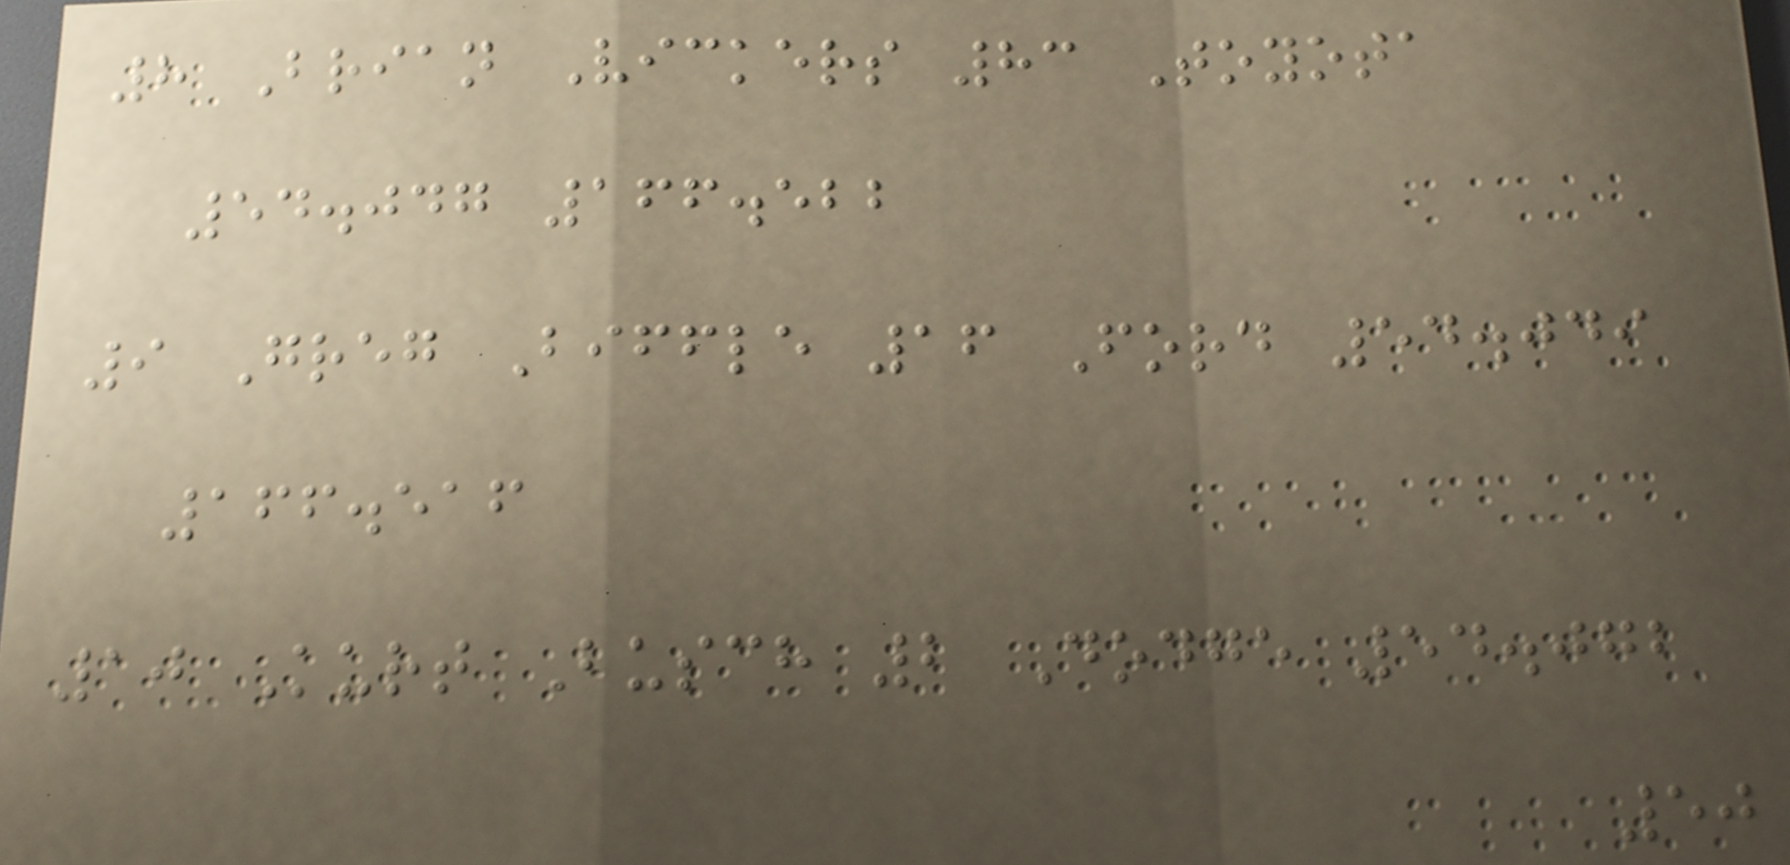8 Brian Vickers 83 Toyota
54.047 166.522
9 Greg Biffle 16 Ford 54.049
166.516
10 Kurt Busch 2 Dodge 54.072
50
